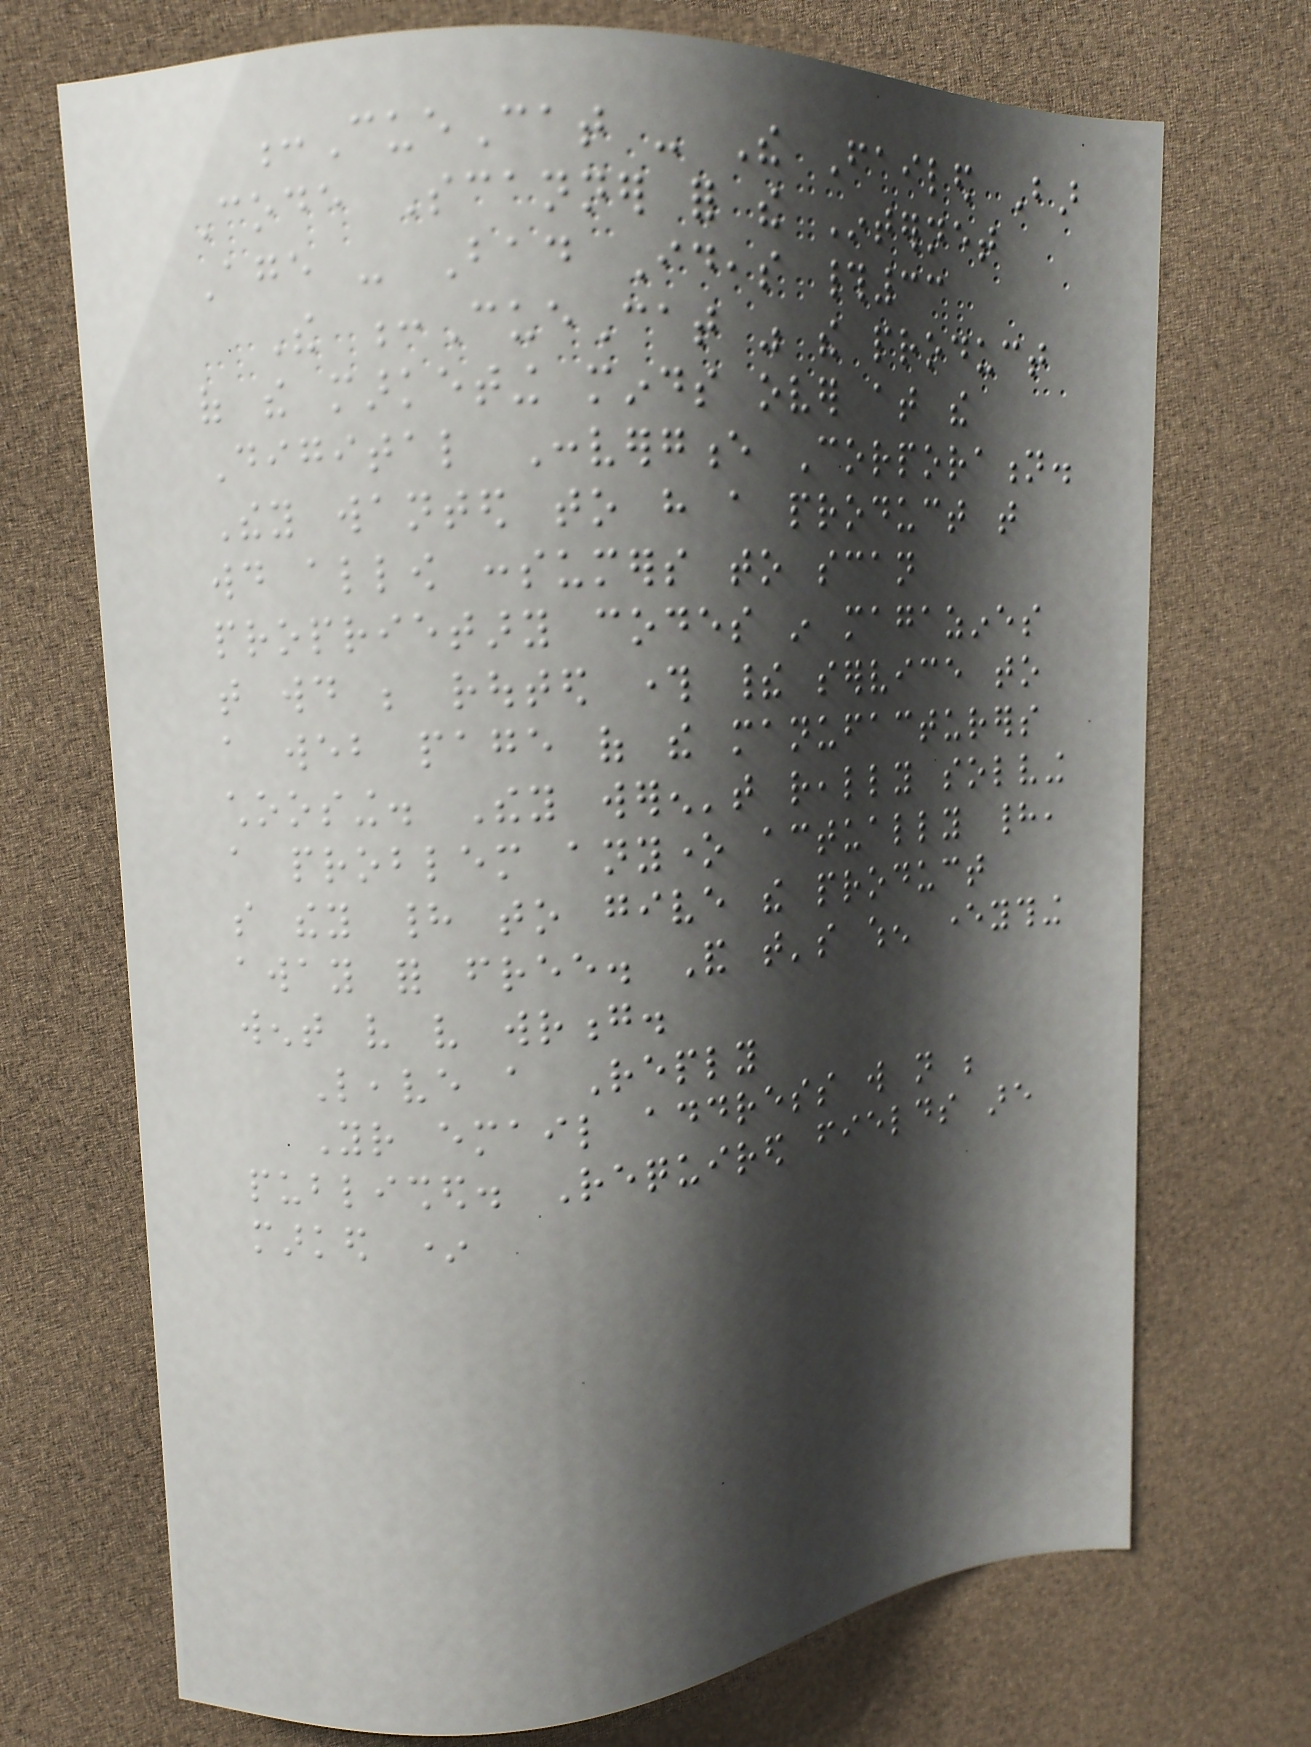:CueCat - The Failed Bar
Code Scanner for the Internet
Age - Bad Ideas #33
The :CueCat was the product
of the marketing minds over at the
Digital Convergence Corporation.
They wanted to have a product that
would allow consumers to scan
proprietary codes in magazines
that would be routed through their service to
a web page of the manufacturers
choosing. They weren't really solving
a problem anyone actually had,
so they had to give the product
away for free. And that's when everything
went very very wrong.
Leave a Reply
Your email address will not be
published. Required fields are
marked *
